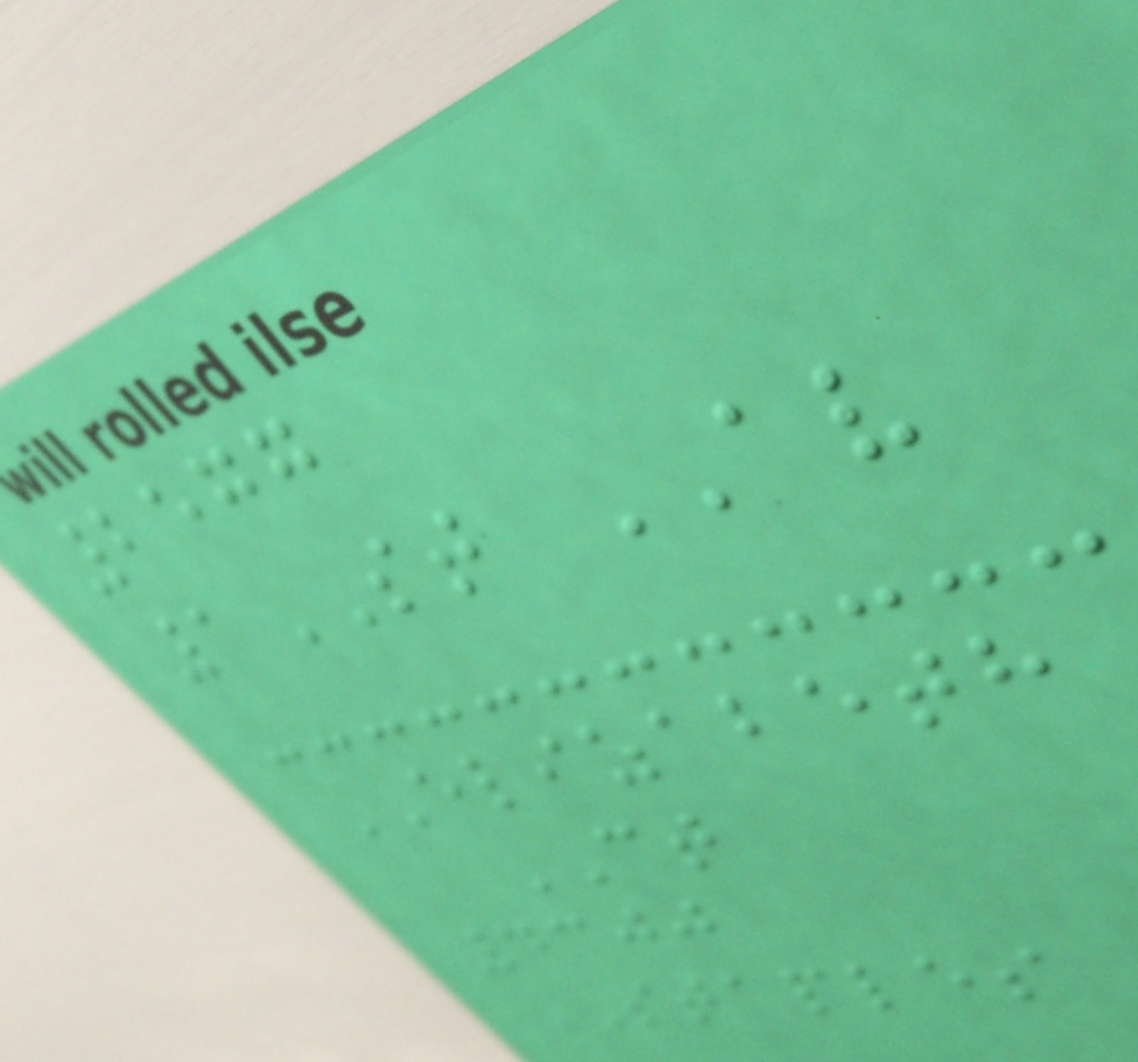2577
1ST AV
ELIZABETH
CT
4300
STAPLES
